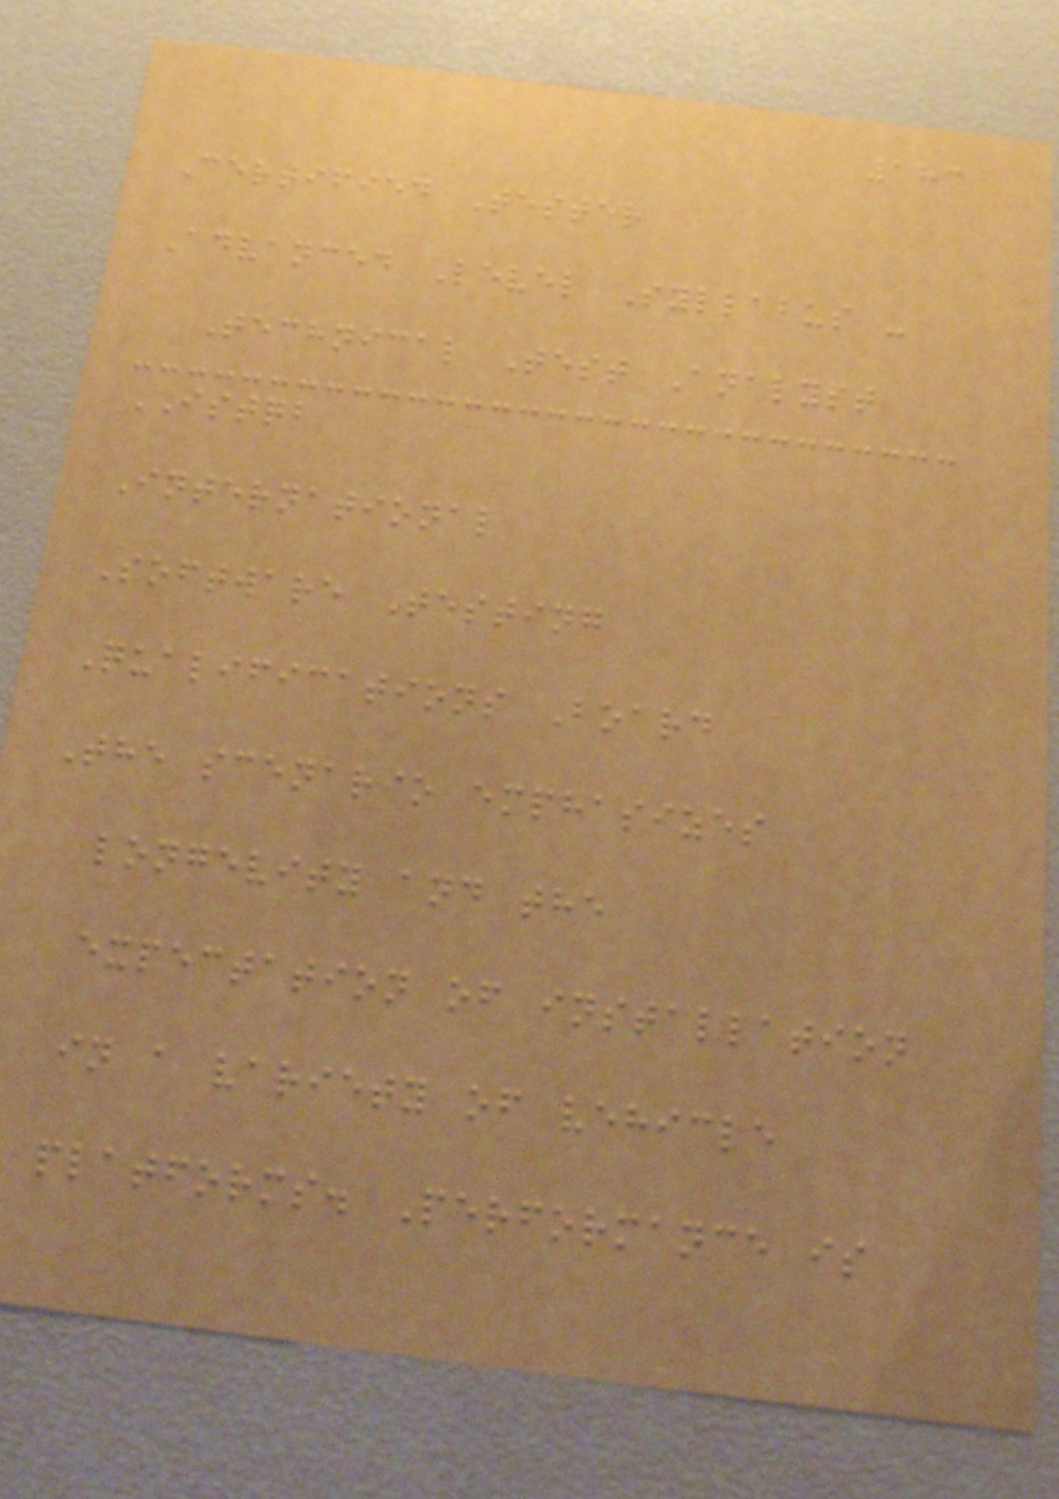183
Certified Tester
Advanced Level Syllabus -
Technical Test Analyst
ISTQB
International
Software Testing
Qualifications Board
The scenario emphasizes
longevity and the
expectation of installation
in a variety of vehicle
platforms. Performance is
